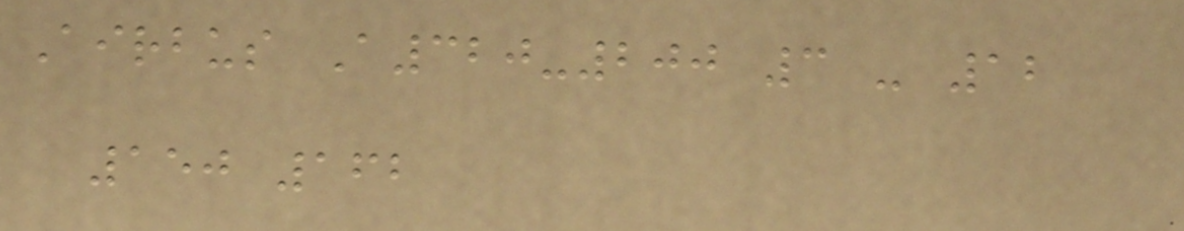Airbus A320-200 3 - 12
150 162
